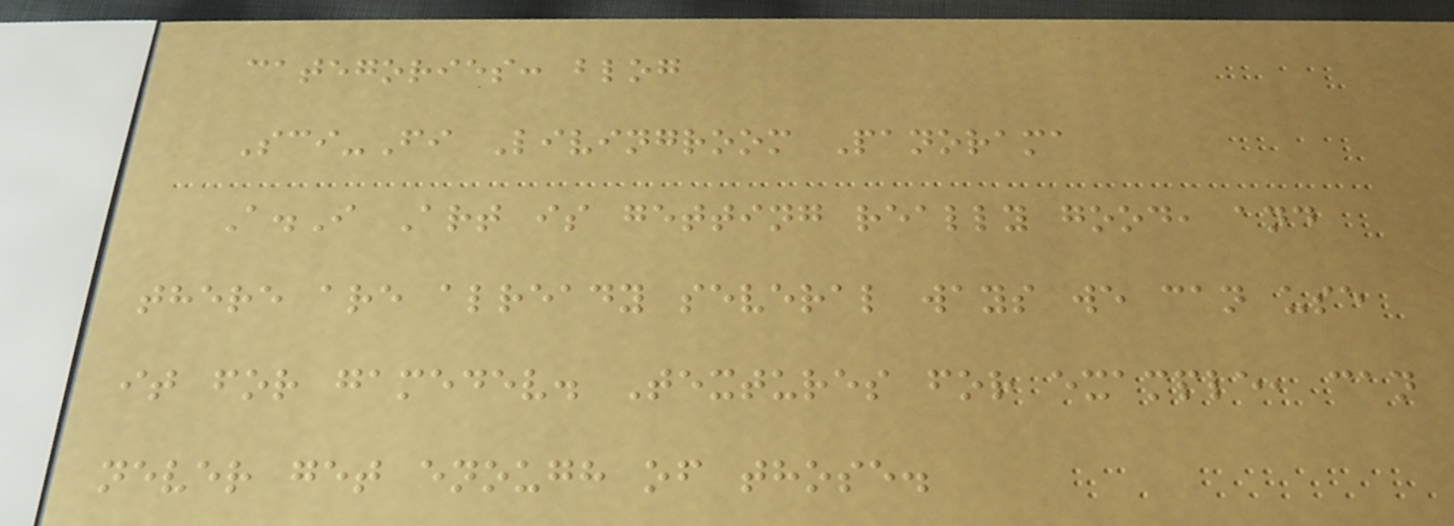categories: blog
Sci-Fi Livingroom Panorama
A.I Art is getting really good, and
there are already several ways we can use
it for gamedev. Textures for example, can
never get enough of those.
